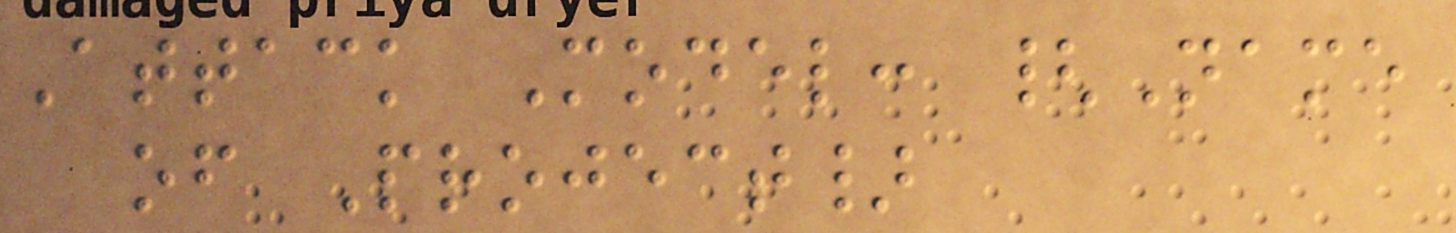Attack Model: {Name
of Project}
